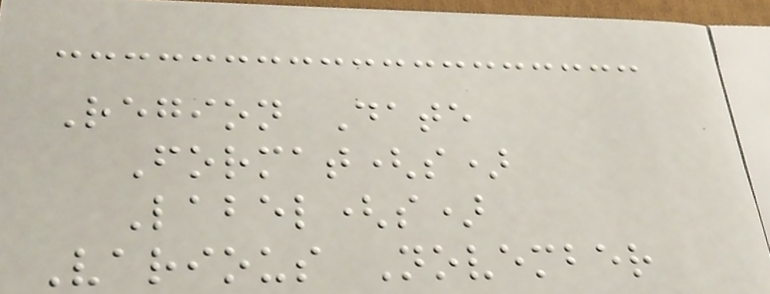Region Date
Format(s)
Label(s)
Various November
